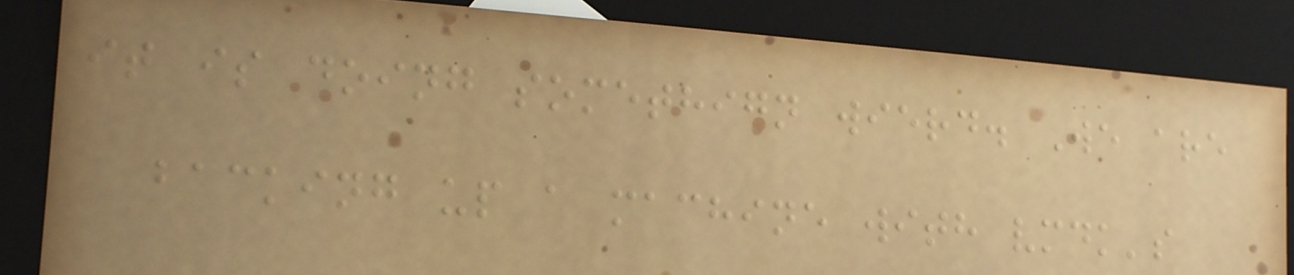it is doing somethign wierd. We are
backing up a machine with vmdk's
